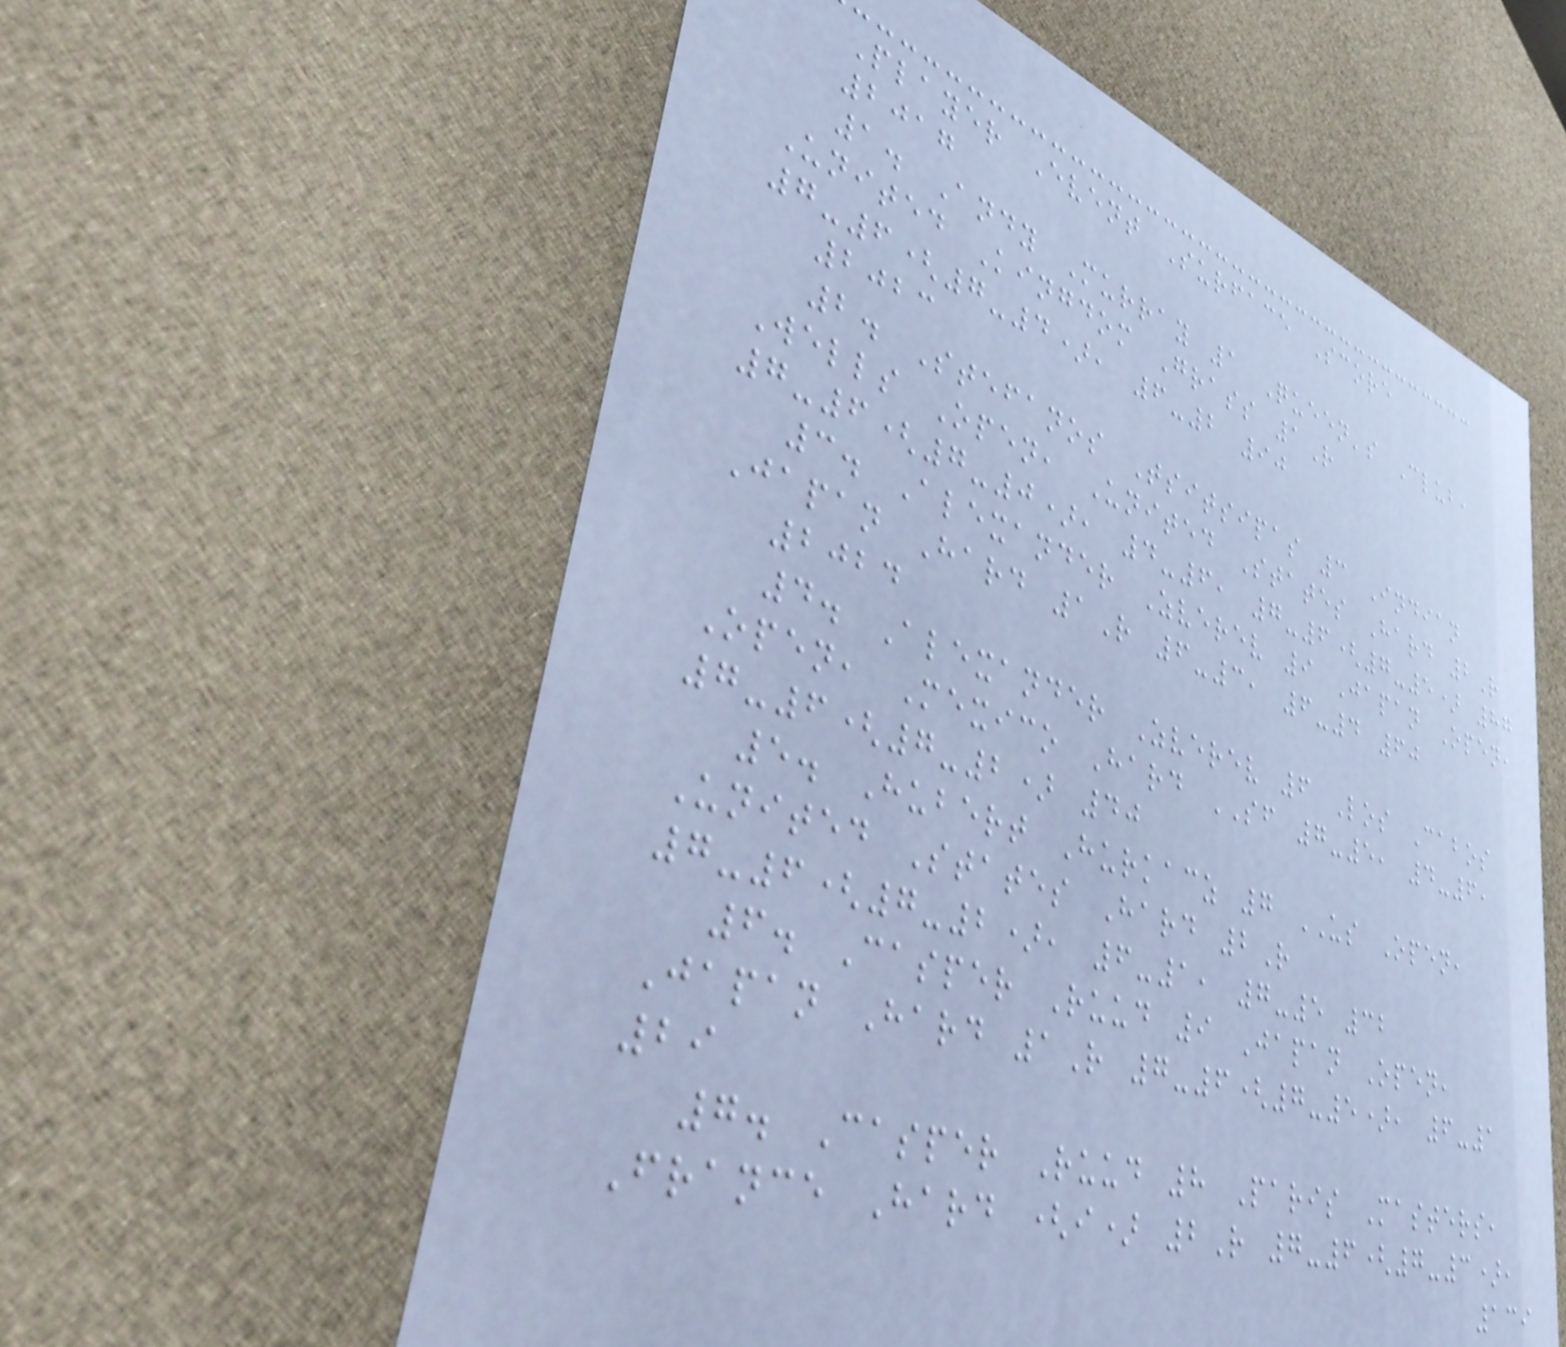Player Event Surface Score
2017
1. Andy Murray 1 Queen's Club,
United Kingdom Grass 1R
7-6(7-4), 6-2 90
2023
2. Stefanos Tsitsipas 3 Indian
Wells Open, United States Hard 2R
7-6(7-0), 4-6, 7-6(7-5) 87
3. Alexander Zverev 9 Japan Open,
Japan Hard 1R 6-3, 6-4 60
2024
4. Alexander Zverev 6 Los Cabos
Open, Mexico Hard SF 7-5, 4-6,
7-6(7-2) 40
5. Hubert Hurkacz 7 US Open,
United States Hard 2R
7-6(7-2), 6-1, 7-5 32
6. Casper Ruud 9 Japan Open,
Japan Hard 1R 7-6(7-5), 6-1
29
7. Casper Ruud 8 Paris Masters,
France Hard (i) 2R 7-6(7-3),
139
